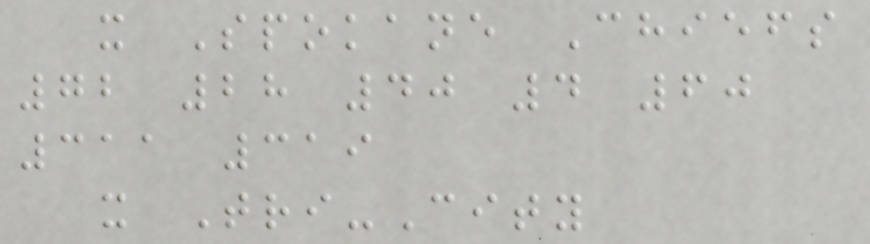x Spokane Chiefs
72 28 40 4 60
311 319
x Tri-City
